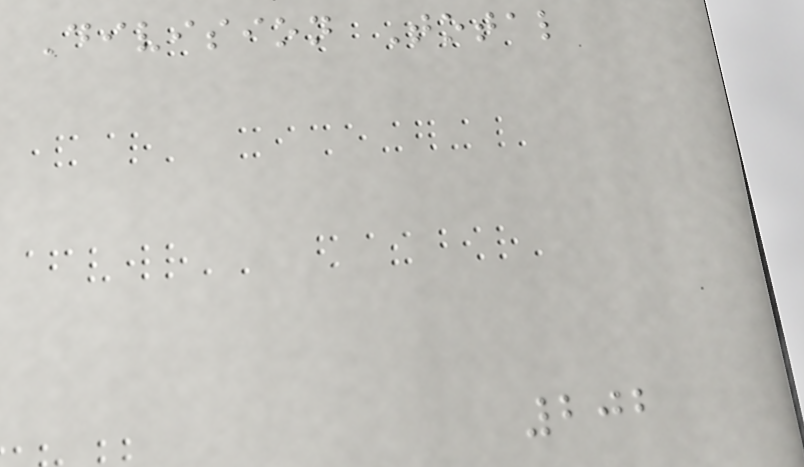Division Total
202
